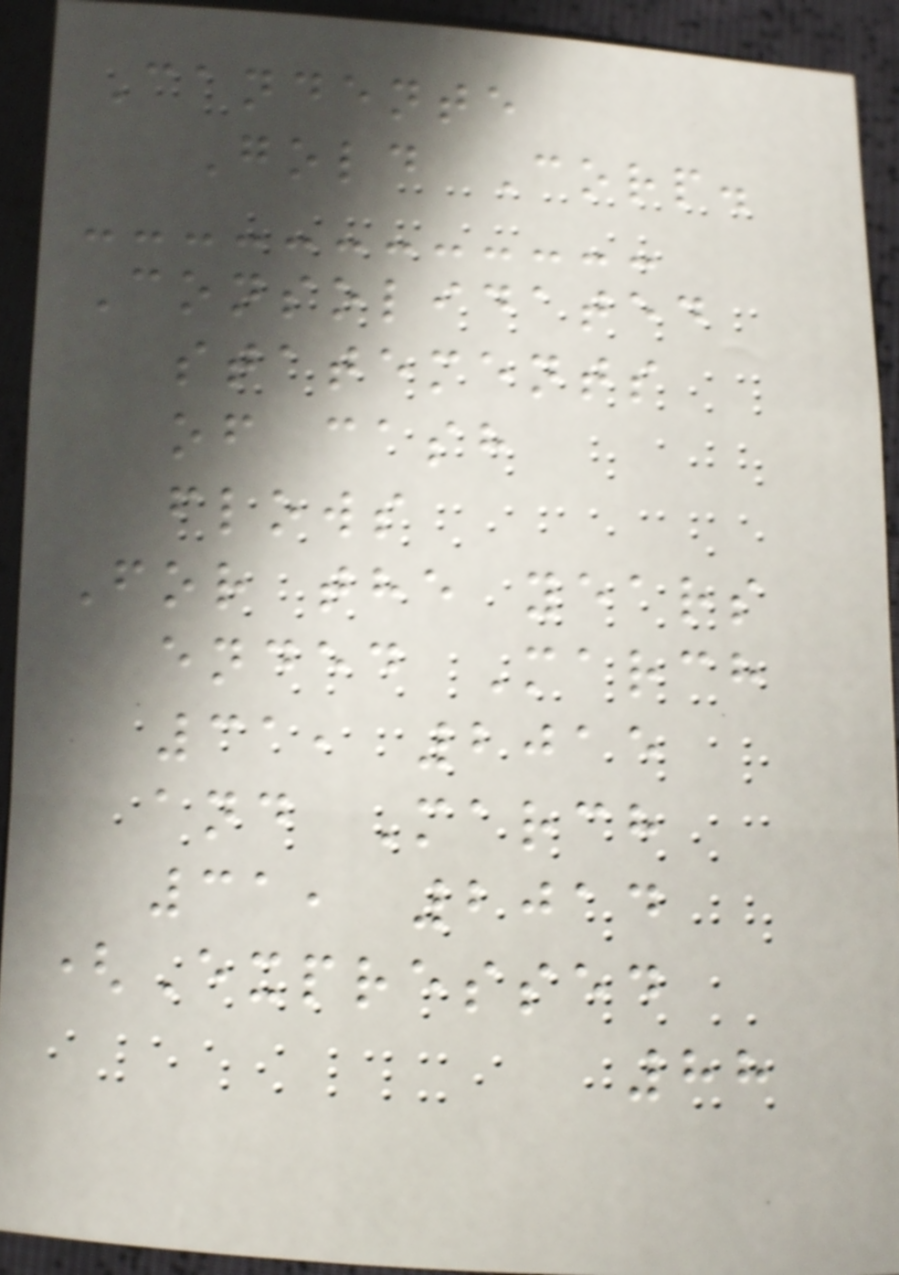Candente
Gold Corp.
Consolidated
statements
of cash
flows
For the years
ended March
31, 2015
and March
31, 2014
(Expressed
88
